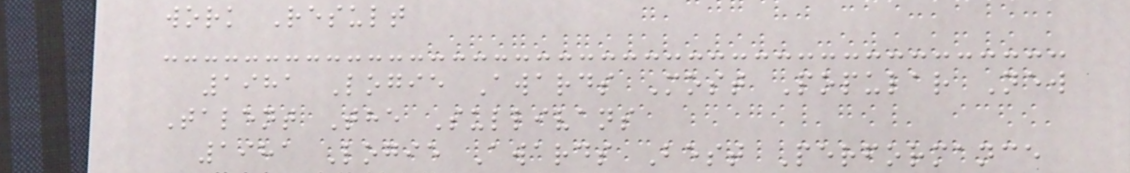work Result
1981 Logie Awards Most Popular New
Talent The Sullivans
1981 Logie Awards Best Performance
